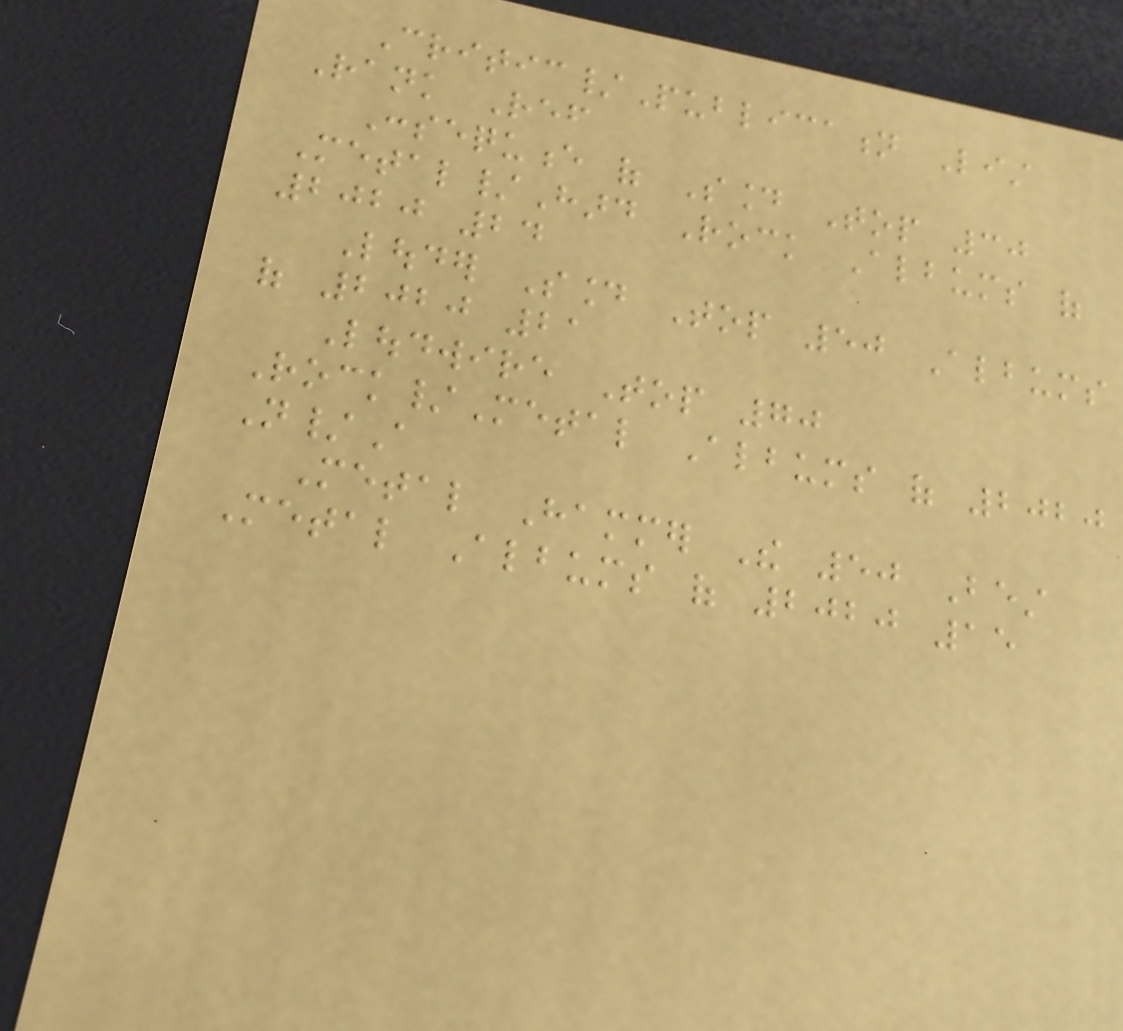Critic/Publication List
Rank Ref
Consequence of Sound Top 30
Metal/Hard Rock Albums of
2020 24
Louder Sound Top 50 Albums
of 2020 21
Loudwire Top 70
Rock/Metal Albums of 2020
N/A
Metal Hammer The 50 Best
Metal Albums of 2020 15
